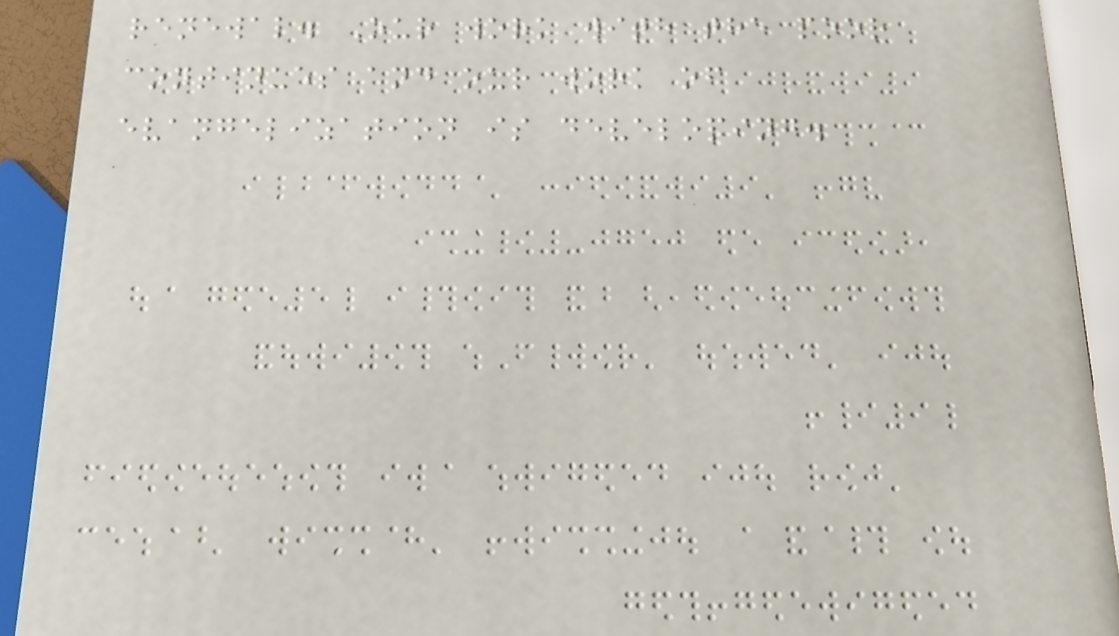renewal. Our work with the poor
continues and our work of
evangelization is developing.
